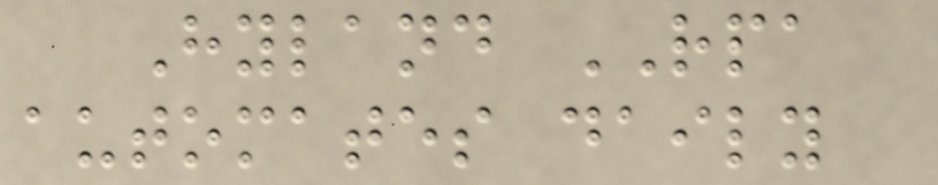Hyland RPA
automates daily
